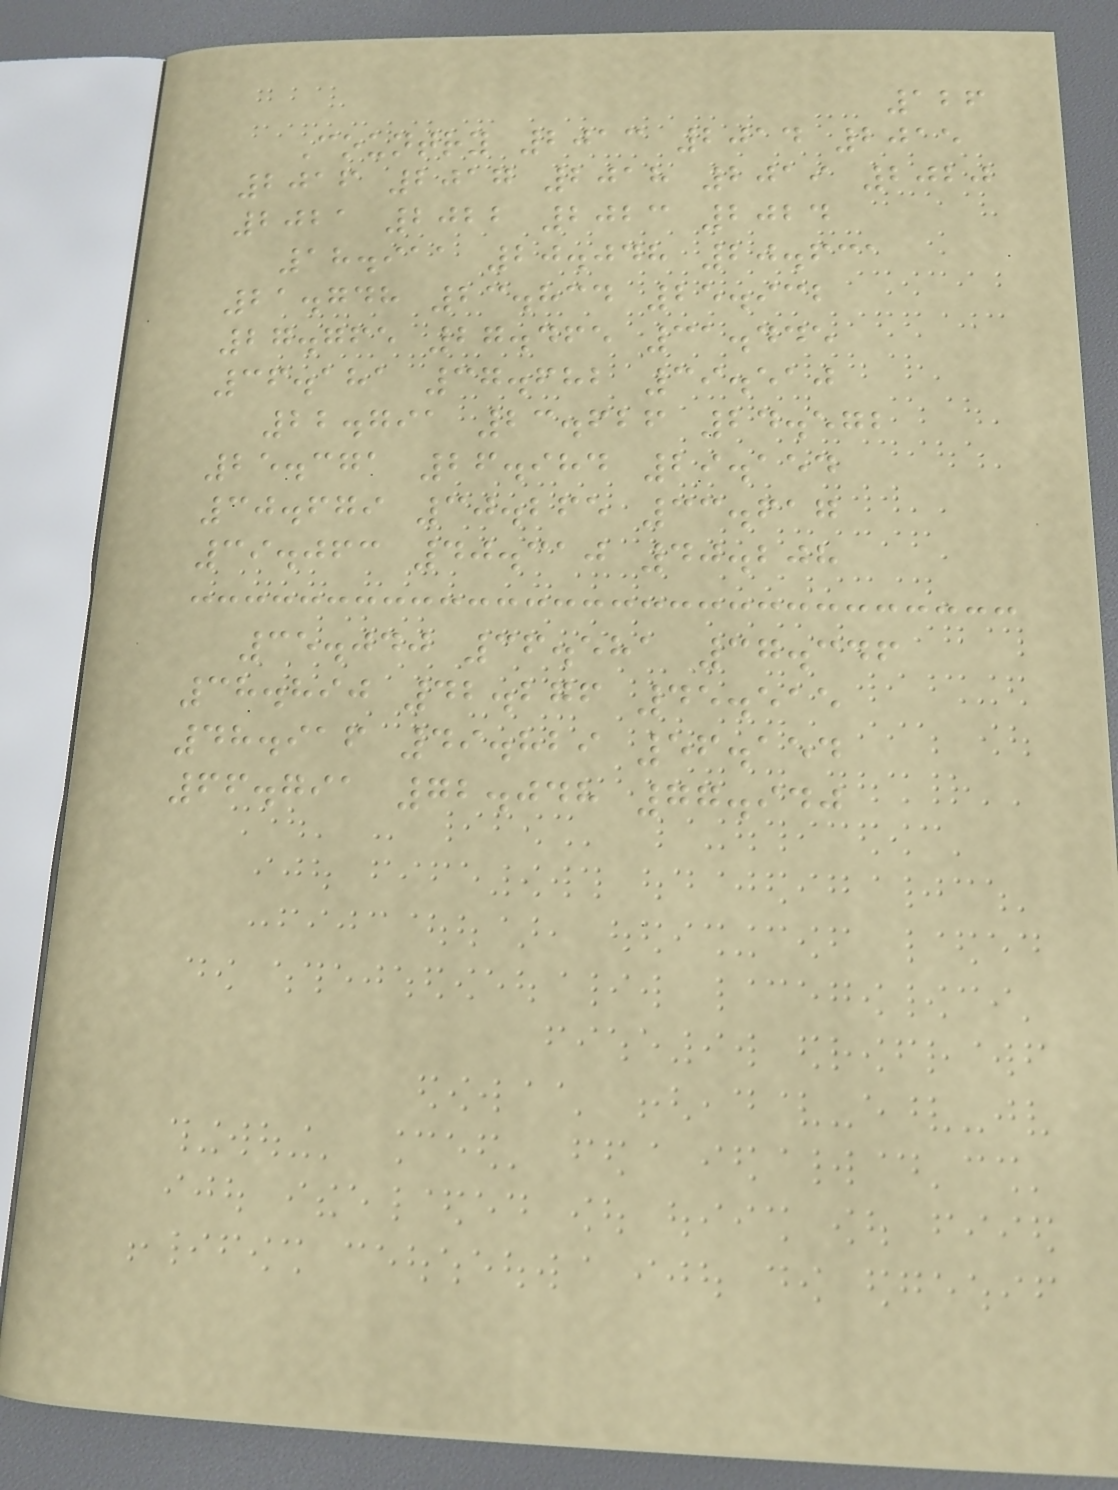126
Country 2013 2014 2015
2016 2017 2018 2019 2020
2021 2022 2023 2024
18.911 20.048 20.631
21.748 23.834 25.932
27.765 27.465 31.445
36.181 37.682 39.510
22.791 23.626 24.572
25.371 26.984 29.154
30.679 30.265 33.617
39.063 40.310 40.208
35.040 36.581 37.346
38.890 42.276 45.515
48.916 49.829 56.154
66.791 72.048 77.940
